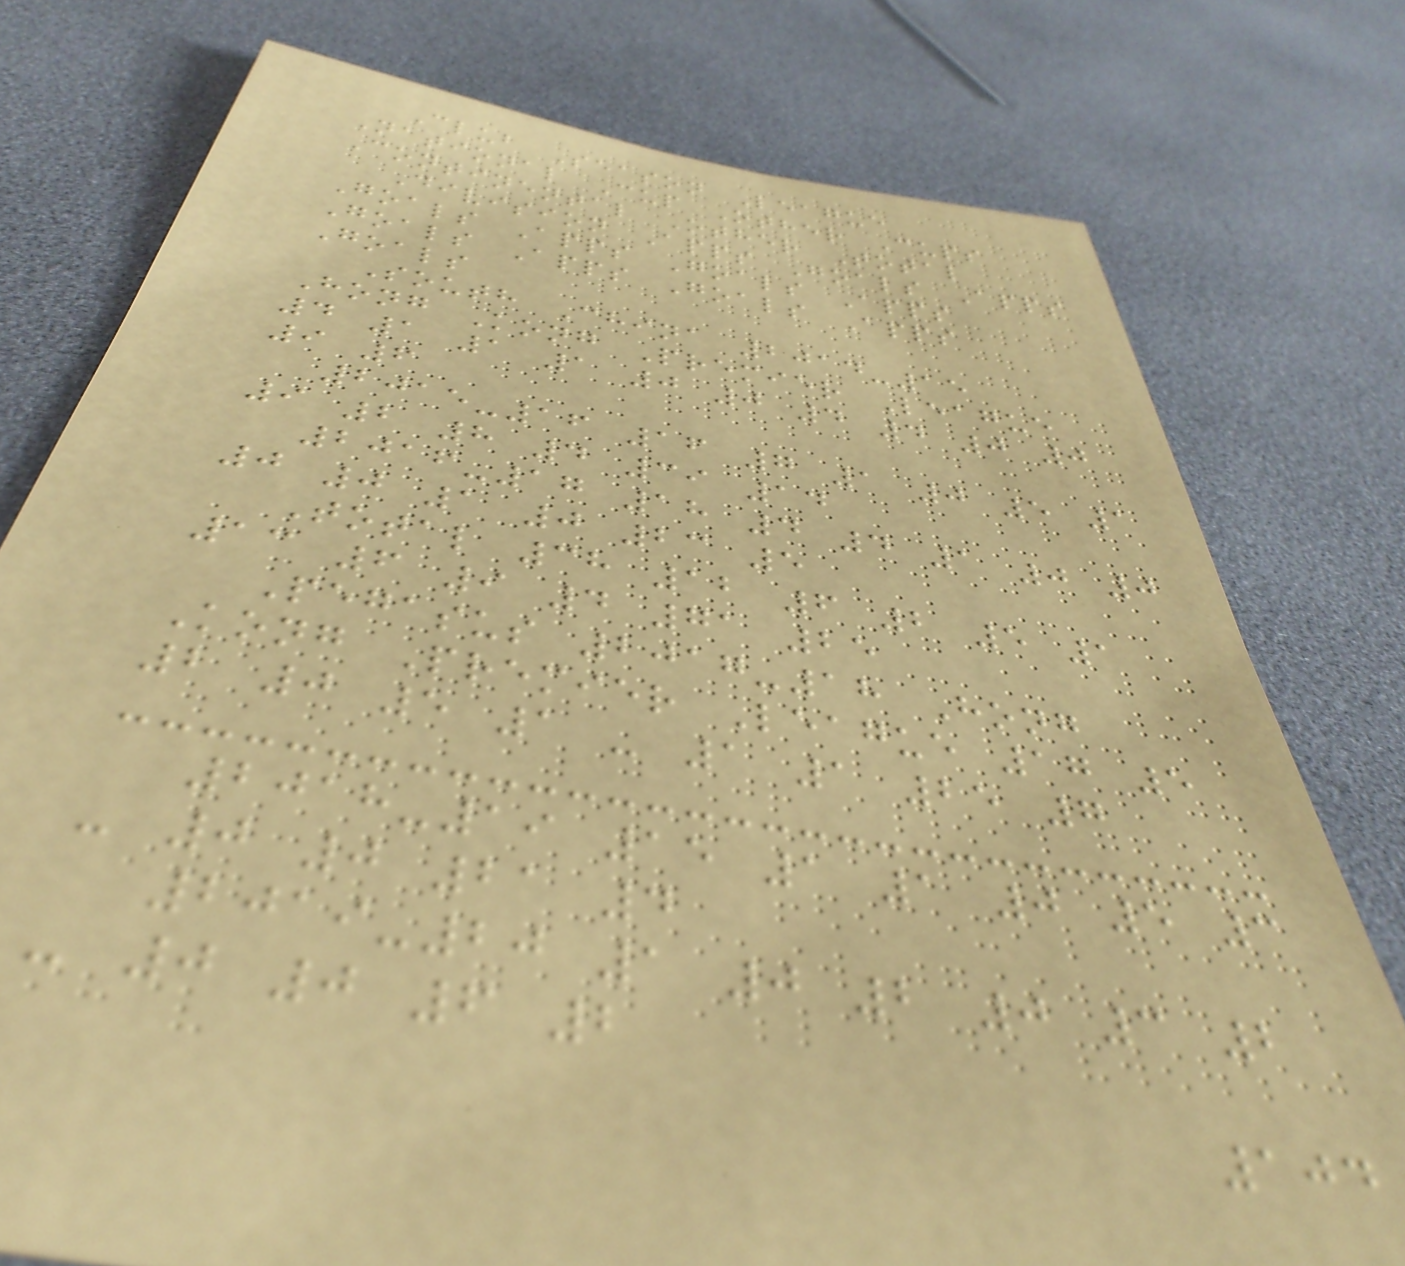Club Season League
National Cup Other Cups
Continental Other Total
Division Apps Goals Apps
Goals Apps Goals Apps
Goals Apps Goals Apps
Goals
South China 2014-15
Hong Kong Premier League
4 1 1 1 0 0 4 4 0 0
9 6
2015-16 16 7 1 0 5 1
9 2 8 4 39 14
2016-17 18 4 4 1 0 0
0 0 1 0 23 5
Total 38 12 6 2 5 1
13 6 9 4 71 25
Pegasus 2017-18 Hong
Kong Premier League 17 5
2 0 5 1 - 1 1 25 7
2018-19 15 1 1 0 5 3
- 0 0 21 4
2019-20 1 0 2 0 3 2
- 0 0 6 2
104
